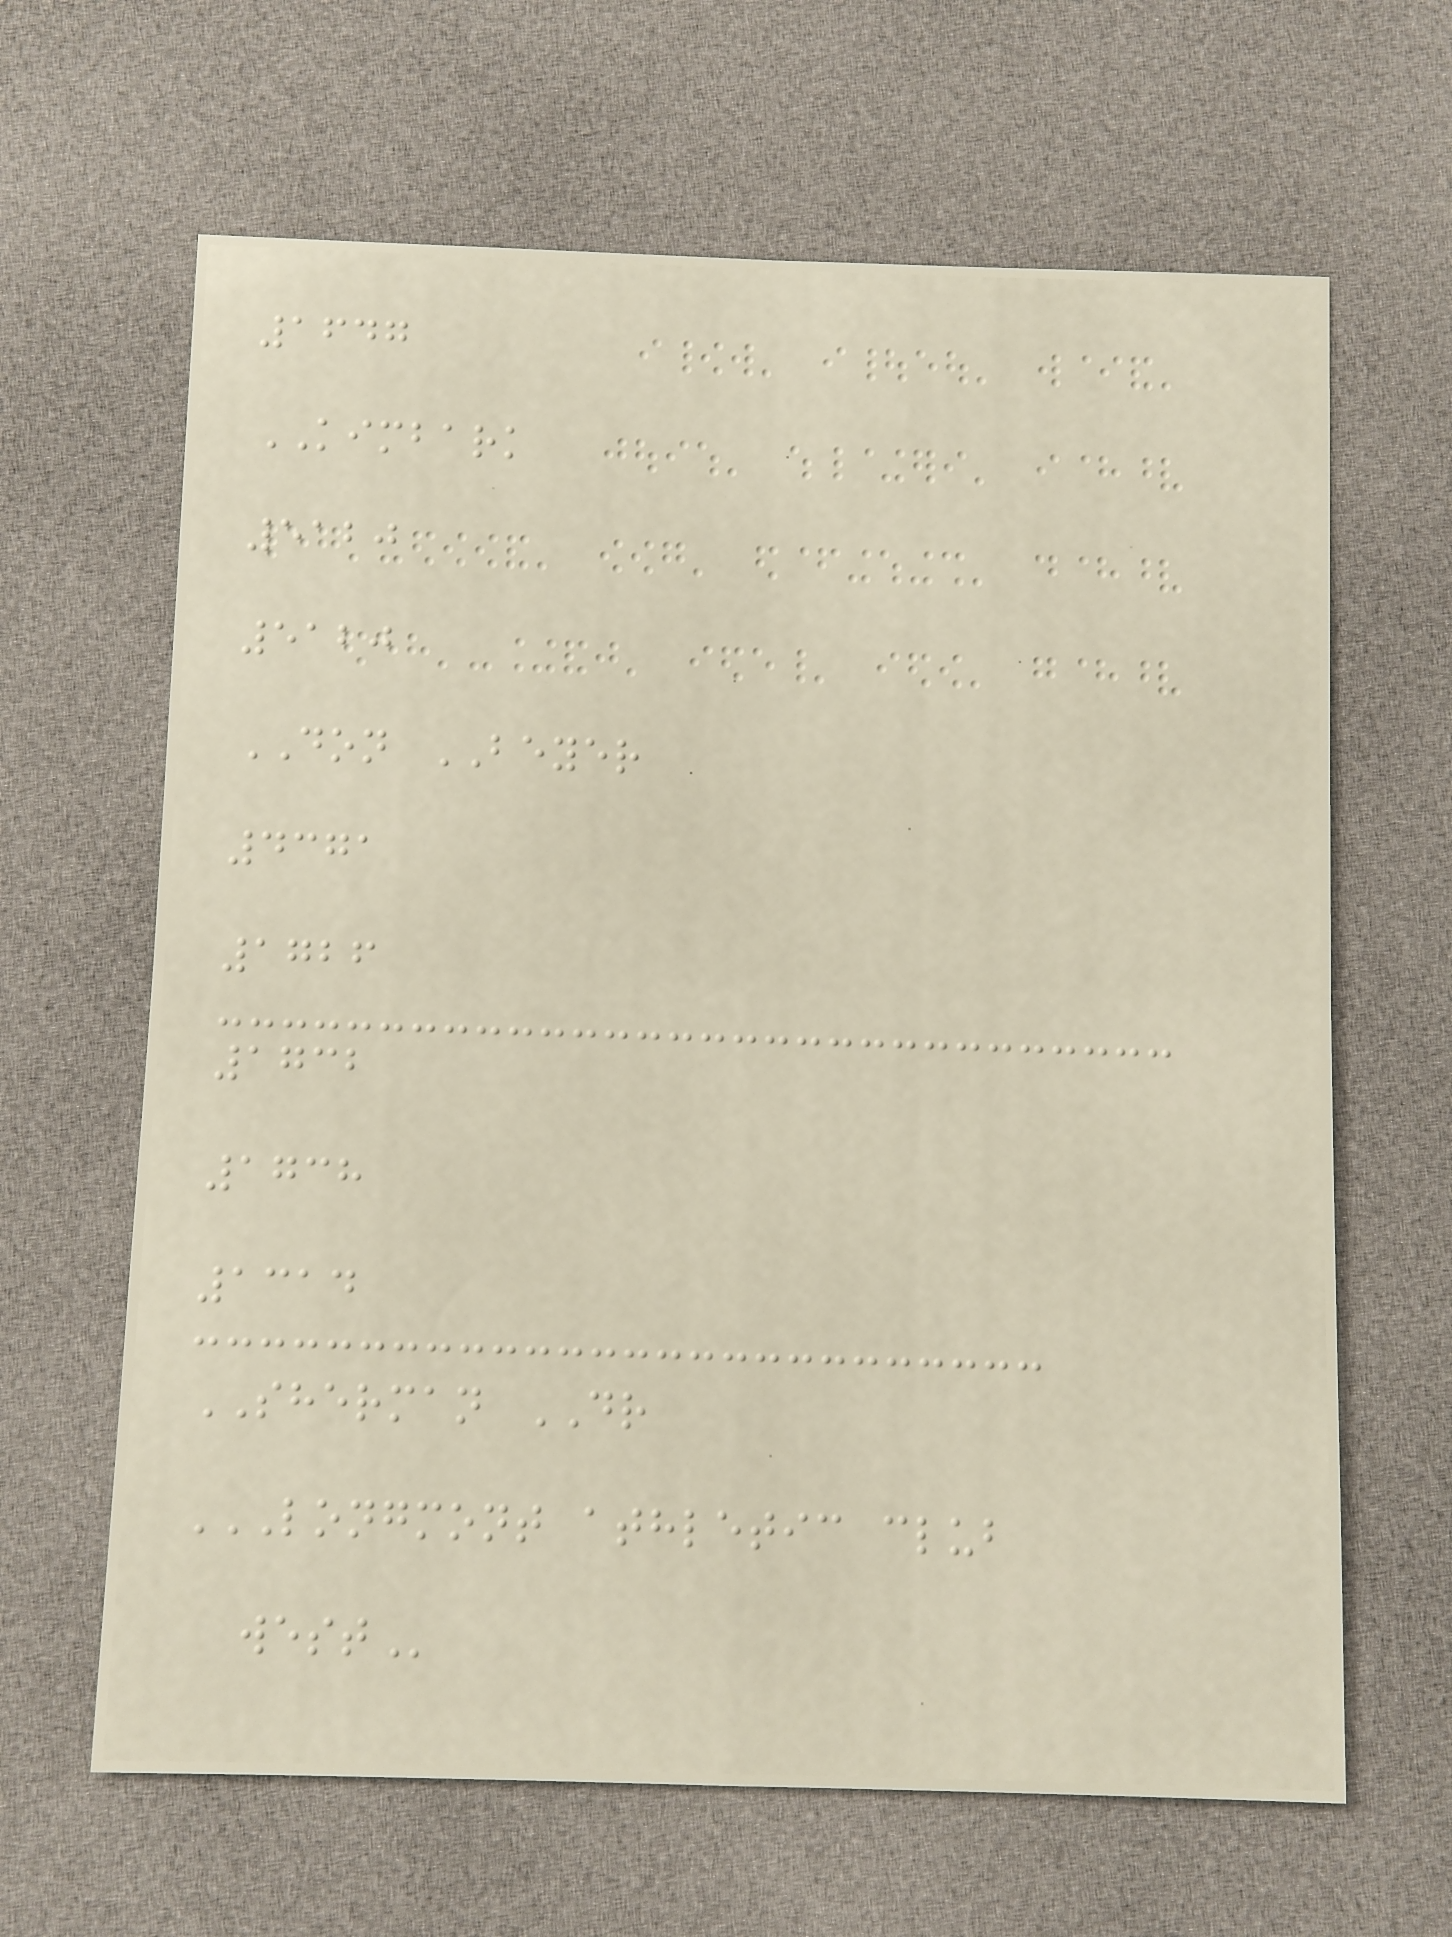1647
KIMBARK
5120
5120
DON BEYER
4371
1726
1732
1738
1314
SHERMAN DR
LONGMONT ATHLETIC CLUB
WEST
